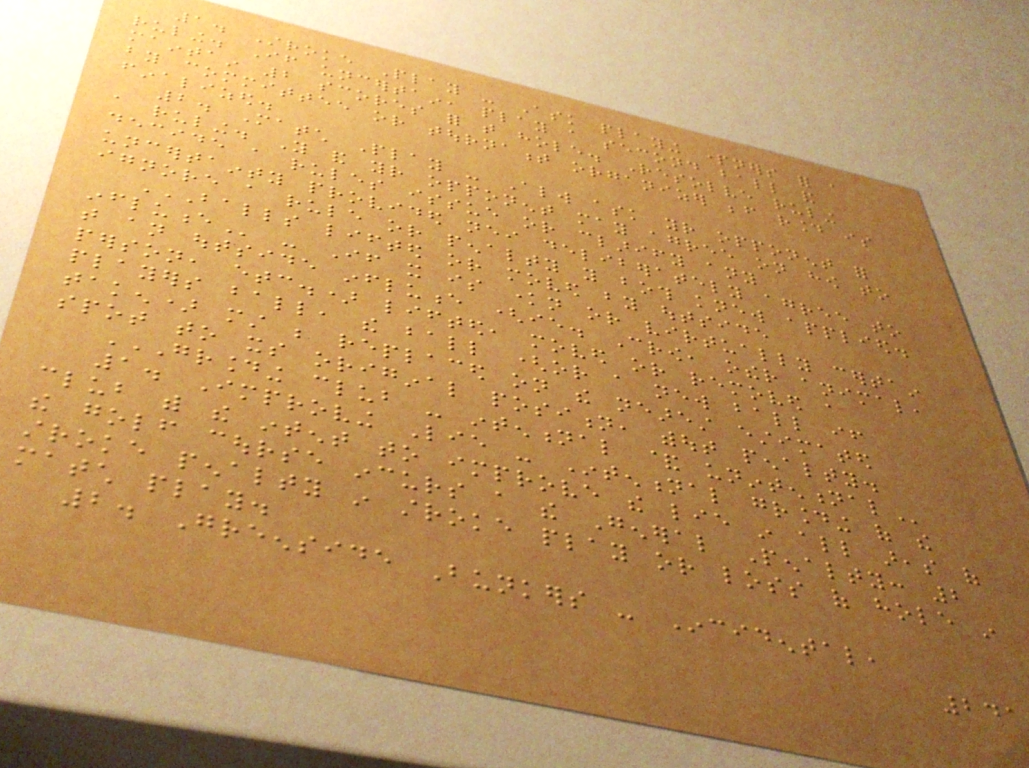1. Stroke Play - Ask playing partners for a
ruling. If uncertain, play a second ball and
maintain 2 scores for that hole. Resolve ruling
by committee or tournament organizer before round is
finalized.
2. Match Play - Always ask your opponent for
a ruling. You and your opponent may agree on how to
decide a rules issue or clarify any
uncertainty provided neither deliberately agree to
ignore a rule or penalty you both knew applied.
BALLS LIFTED OR MOVED BY OUTSIDE
INFLUENCE - If it is known or virtually certain
that an outside influence (ie. Crow, other animal,
person, etc.) lifted, moved or removed a
players ball, the ball (or a new ball if
taken) must be replaced on the nearest estimated
spot to its original position, without penalty.
GROUNDING CLUB - INTENTIONAL & UNINTENTIONAL
1. Improving Lie - Intentional grounding of the
club with the intent to improve the lie in all areas of
the golf course incurs a the General Penalty: 2
stroke penalty in stroke play or loss of hole in
match play.
2. Greenside Bunkers - Incidental,
241
